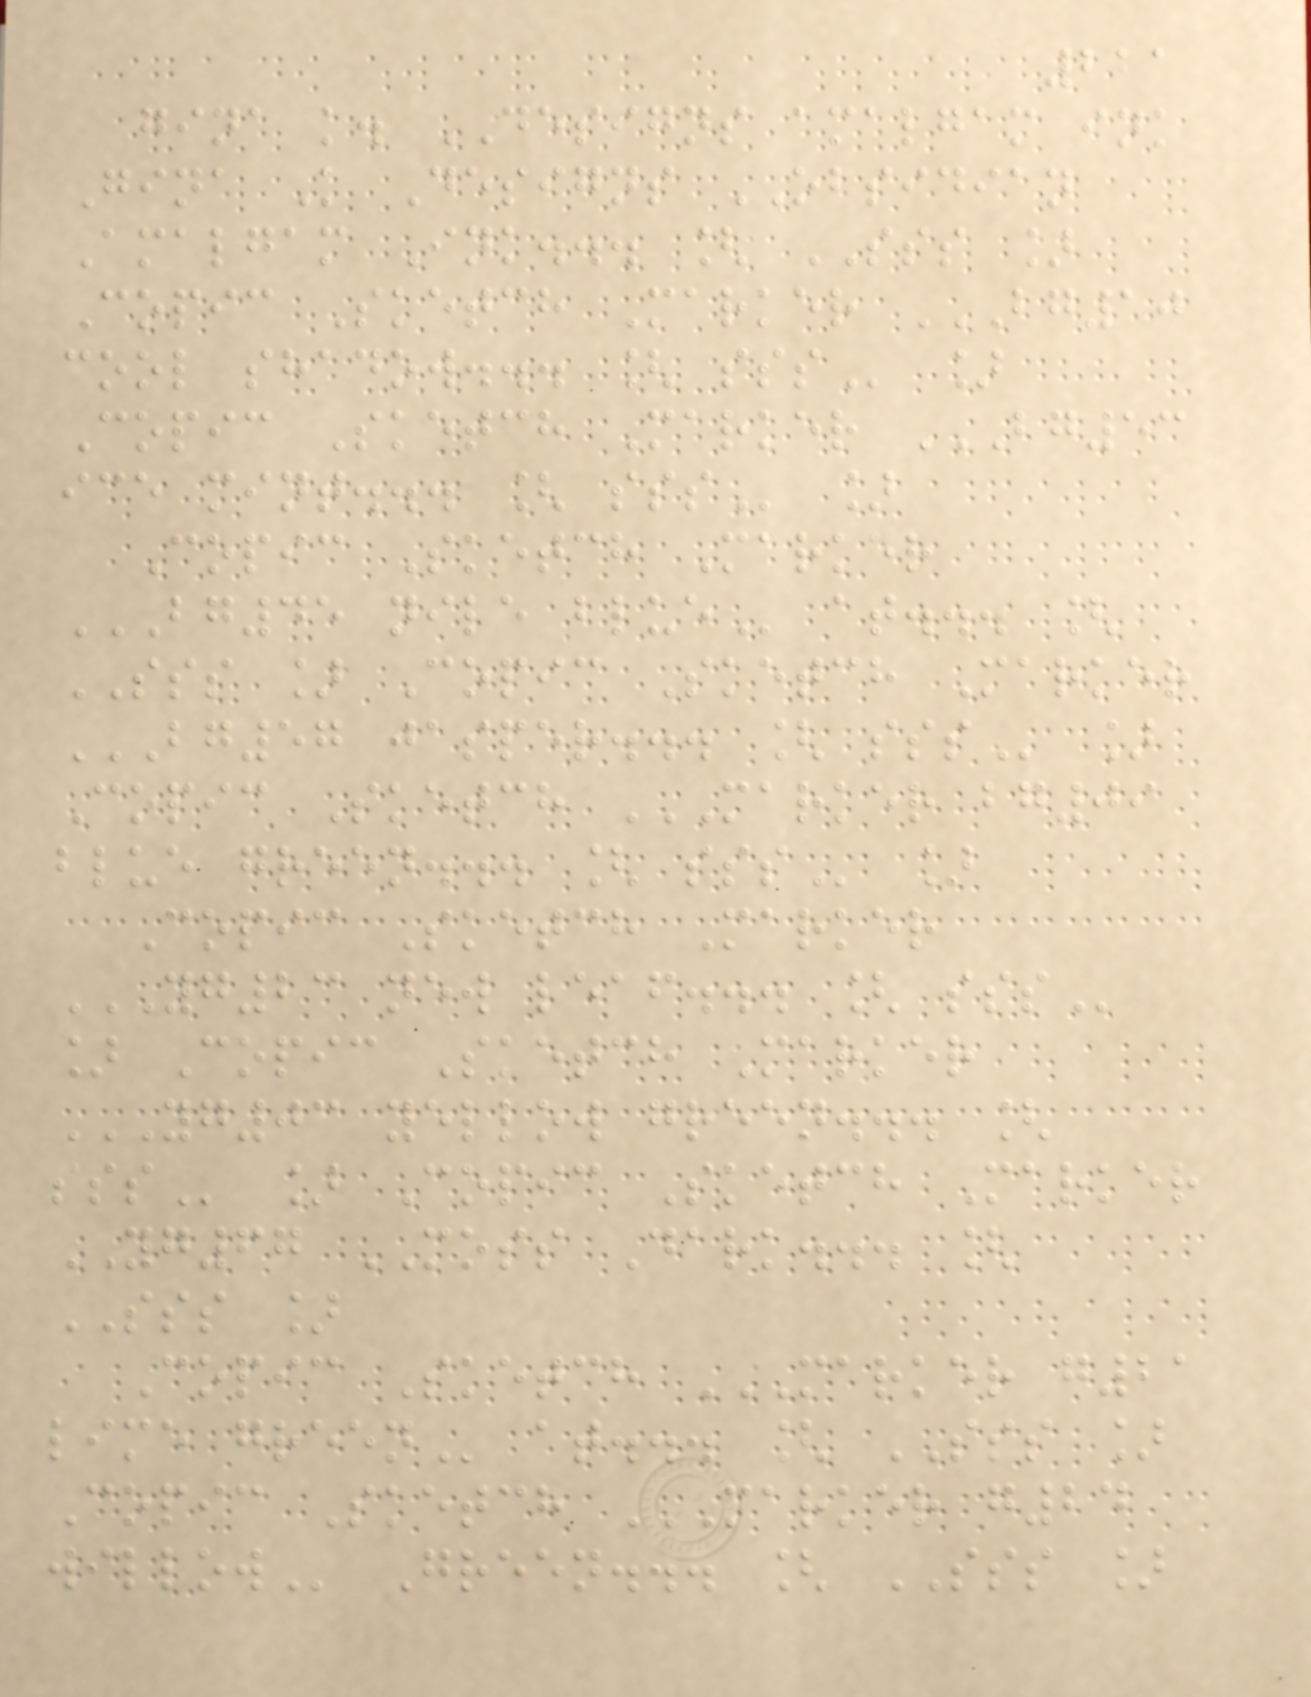221
gina k. DESIGNS amalgam ink
Gina K Designs OBSIDIAN
Amalgam Ink... [ SSS ]
Copic Sketch Marker BG10
COOL SHADOW... [ SSS ]
Copic Sketch Marker BG53
ICE MINT... [ SSS ]
Copic Sketch Marker
BG45 NILE BLUE at... [
SSS ] Copic Sketch Marker
BG57 JASPER... [ SSS ]
Copic Sketch MARKER BG09
BLUE GREEN... [ SSS ]
Copic Sketch Marker
YG23 NEW LEAF... [ SSS
] Copic Sketch Marker
YG03 YELLOW GREEN... [
SSS ] Copic Sketch Marker
YG67 MOSS Dark... [
SSS ]
Copic Sketch MARKER G21
LIME GREEN at... [ SSS ]
Copic Sketch MARKER G24
WILLOW Green... [ SSS ]
